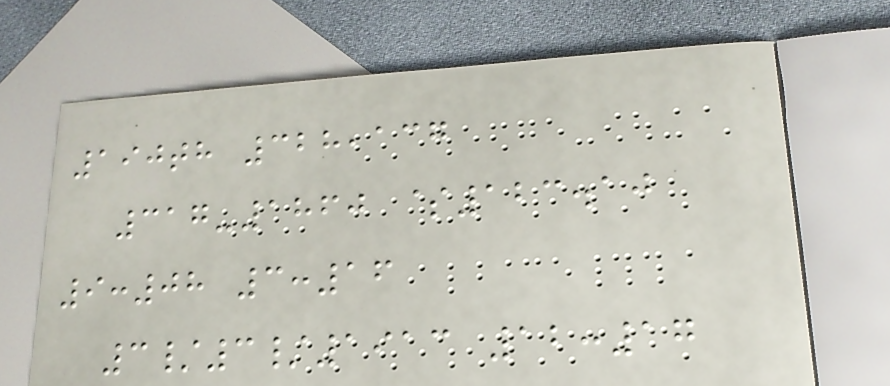190th 328,137
317-1860 $123.10
9:08 3:16
3/3/1913 12:17
